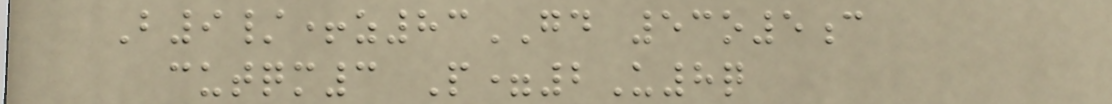B9/+z83GD 53o5c
cutqm3 P=2U8q
